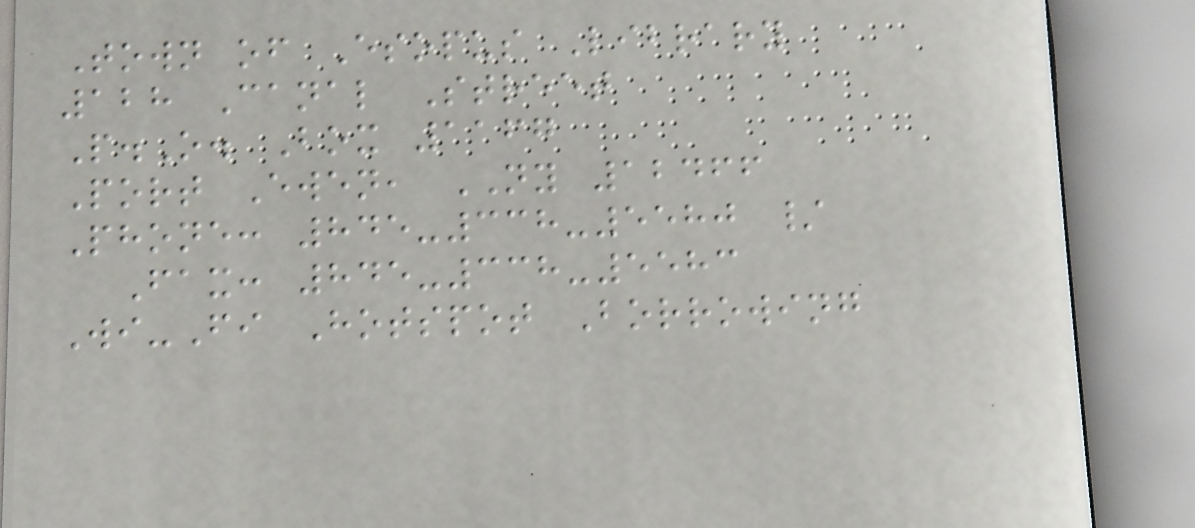Town of Esopus Library
128 Canal Street
P.O. Box 1167
Port Ewen, NY 12466
Phone: 845-338-5580 /
Fax: 845-338-5583
Wi-Fi Hotspot Borrowing
